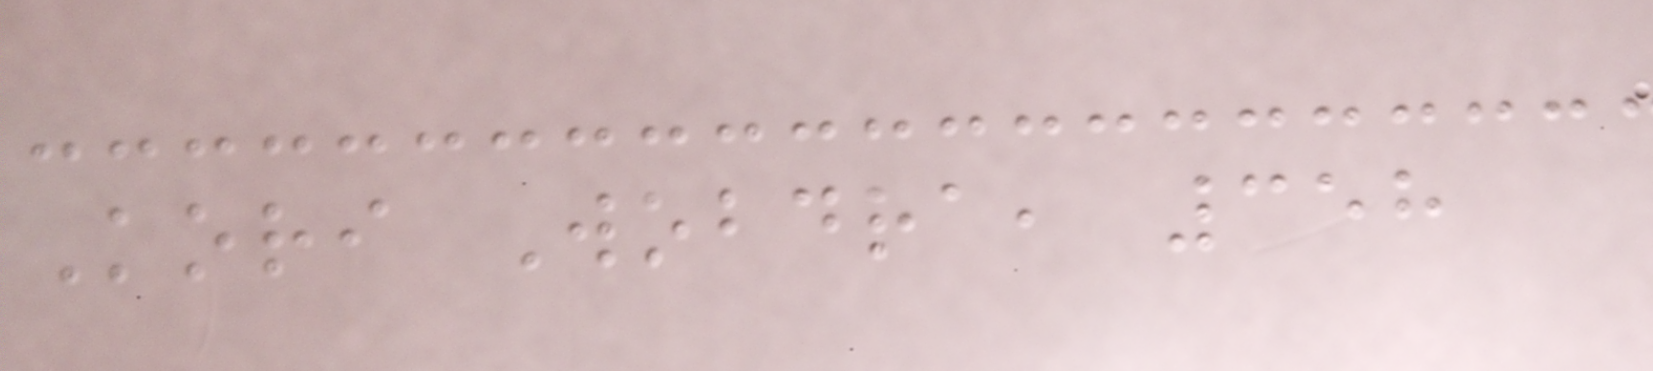Kori Wobdra, 358
